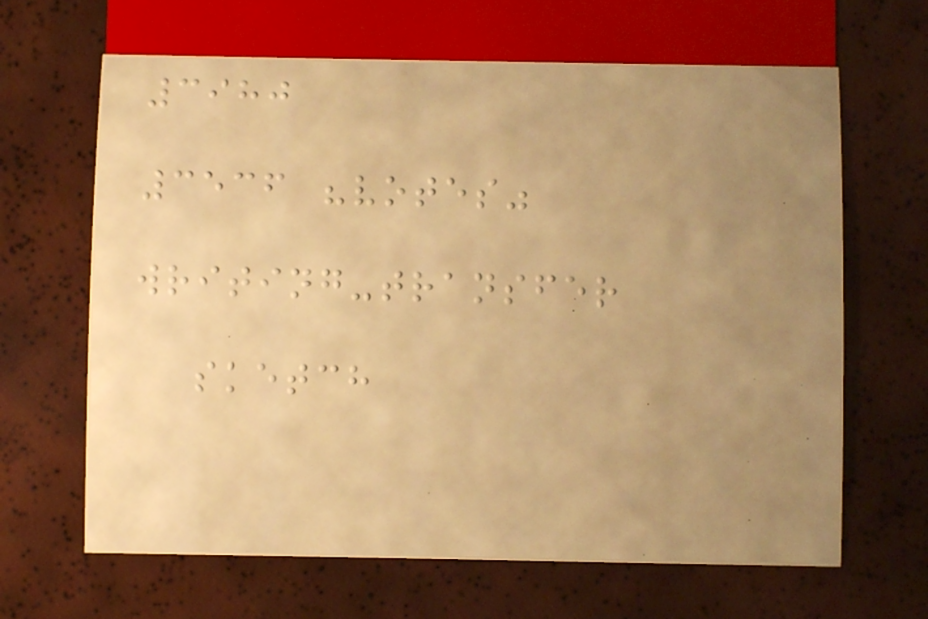3980
3536 "votes"
writing-transfer
sketch
